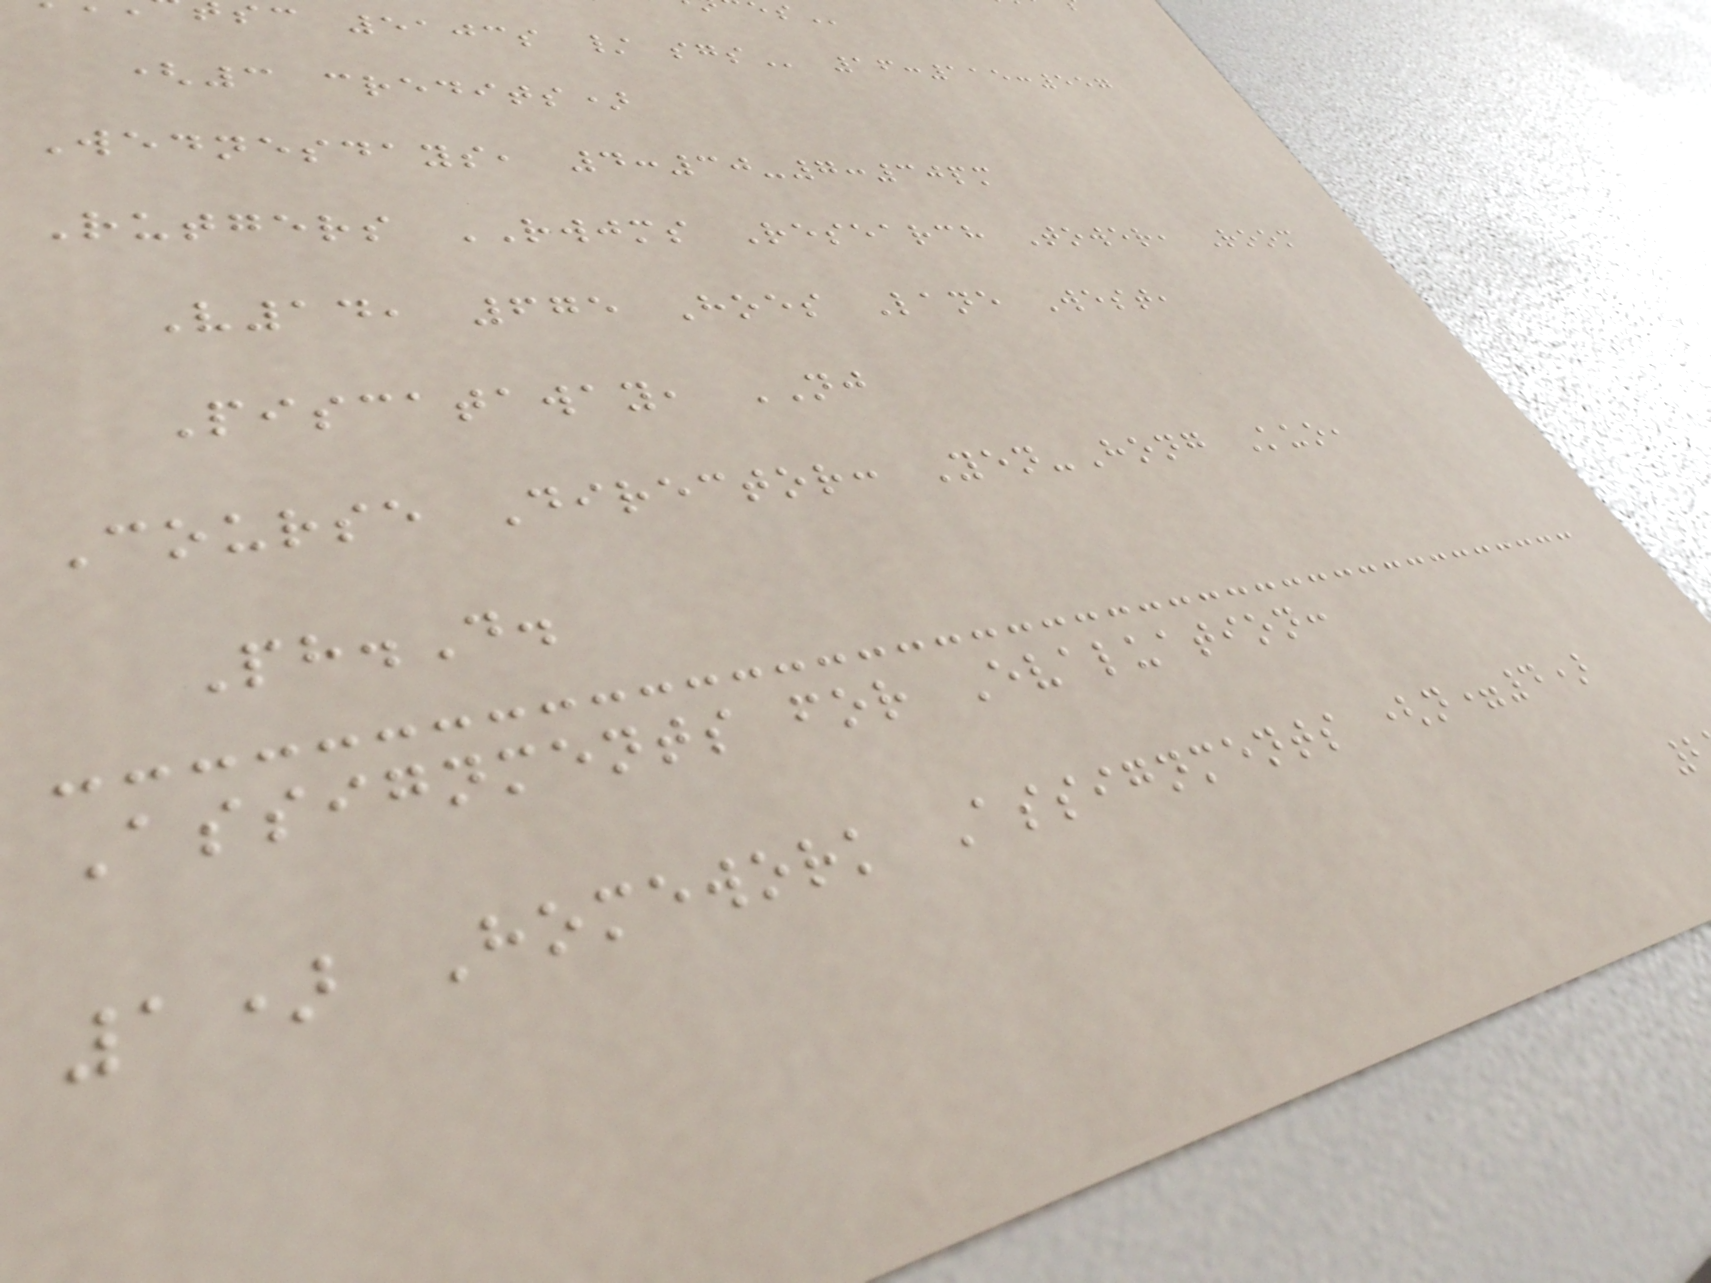c 5103s /
(3 credits)
Wednesdays, 4:30-7:30pm
Rutgers RWJMS Research Tower, Room
V14, 675 Hoes Lane West,
Piscataway, NJ
Course Director: Yen-Hong Kuo,
Ph.D.
Assignments for Evaluation:
1) Homework Assignments (n=4)
